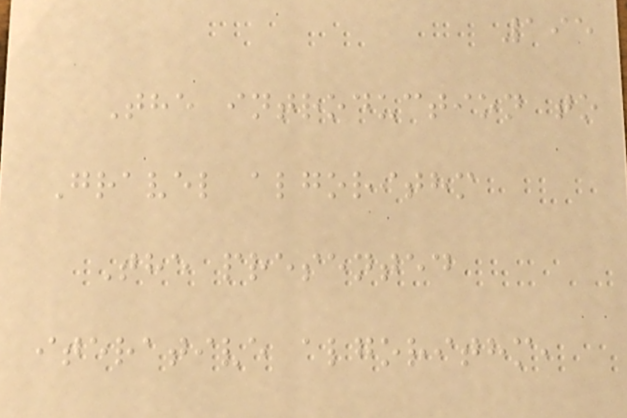195
The introduction to
Gravel algorithm
The presented
iterative algorithm,
